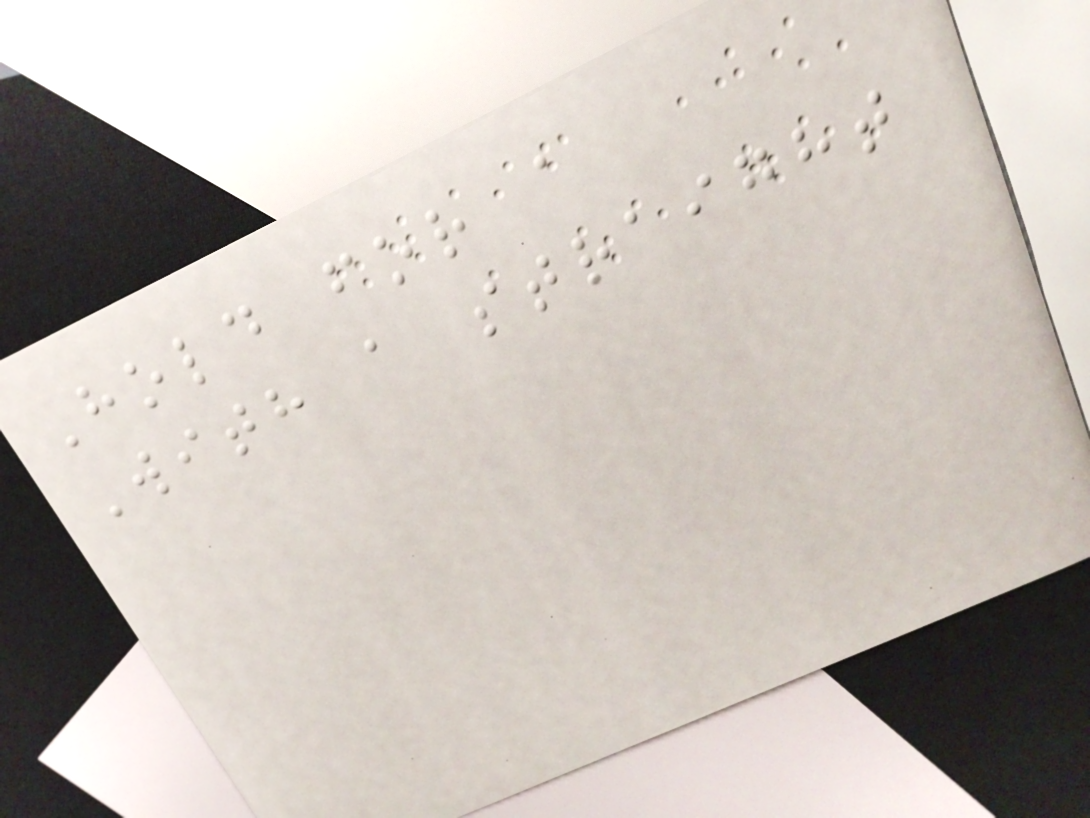Hold for a
With a straight
